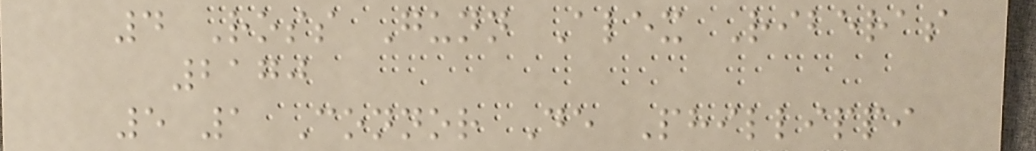4 Ross Gunn Alex Riberas
2170
5 1 Connor De Phillippi
